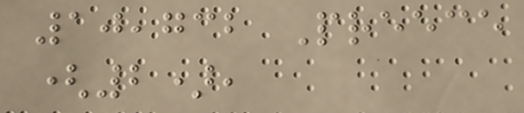10,732 Preece
(2),
